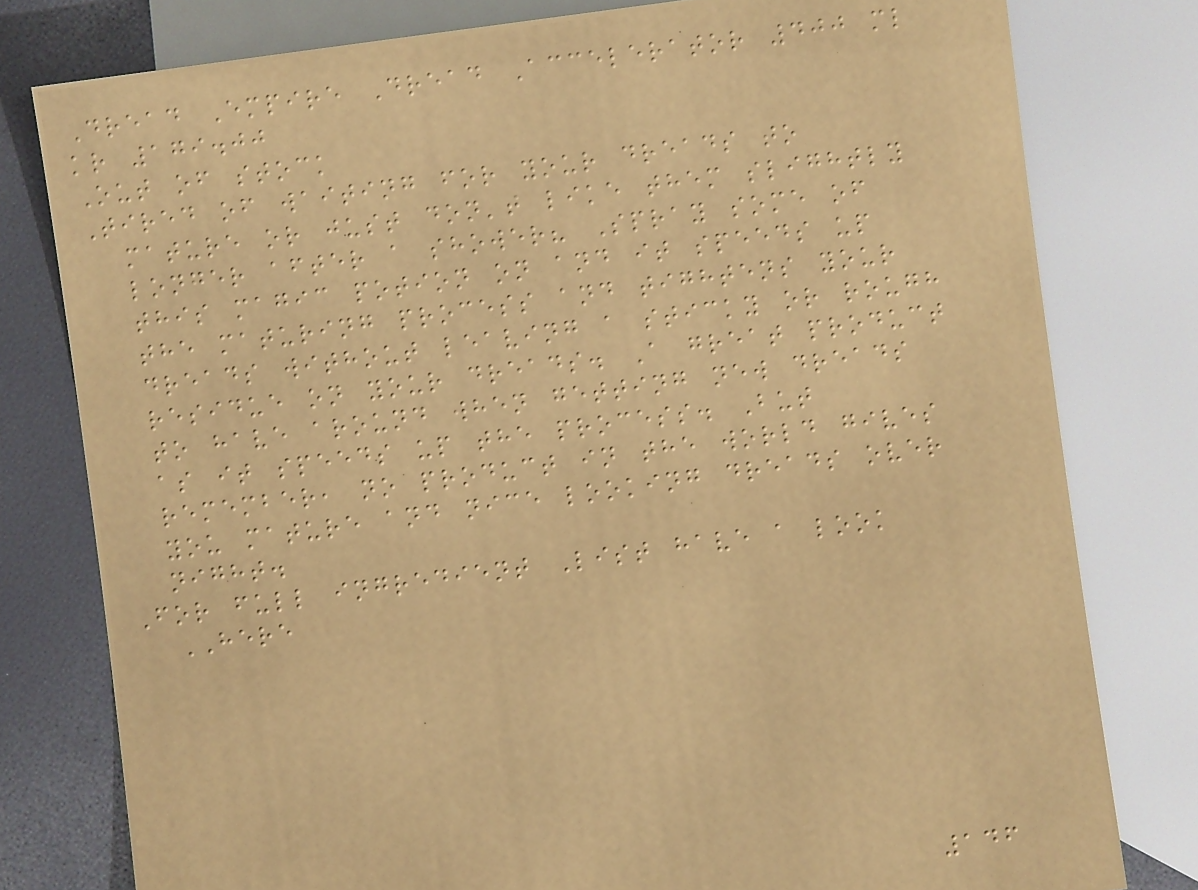Dread Empire Dread Accelerator 400 ml
kr 179.00
Out of stock
Tired of waiting for your dreads to
mature or just don't like them slightly
longer after a shower? Spray some of
this magic potion on and it speeds up
the maturing process and tightens your
dreads without leaving a sticky or rough
residue on your dreads. A great product
to have around when getting new dreads
as it speeds up the process. But
remember, no product in the world gives
you mature and nice looking dreads over
night.
For full ingredient List have a look
HERE
146
